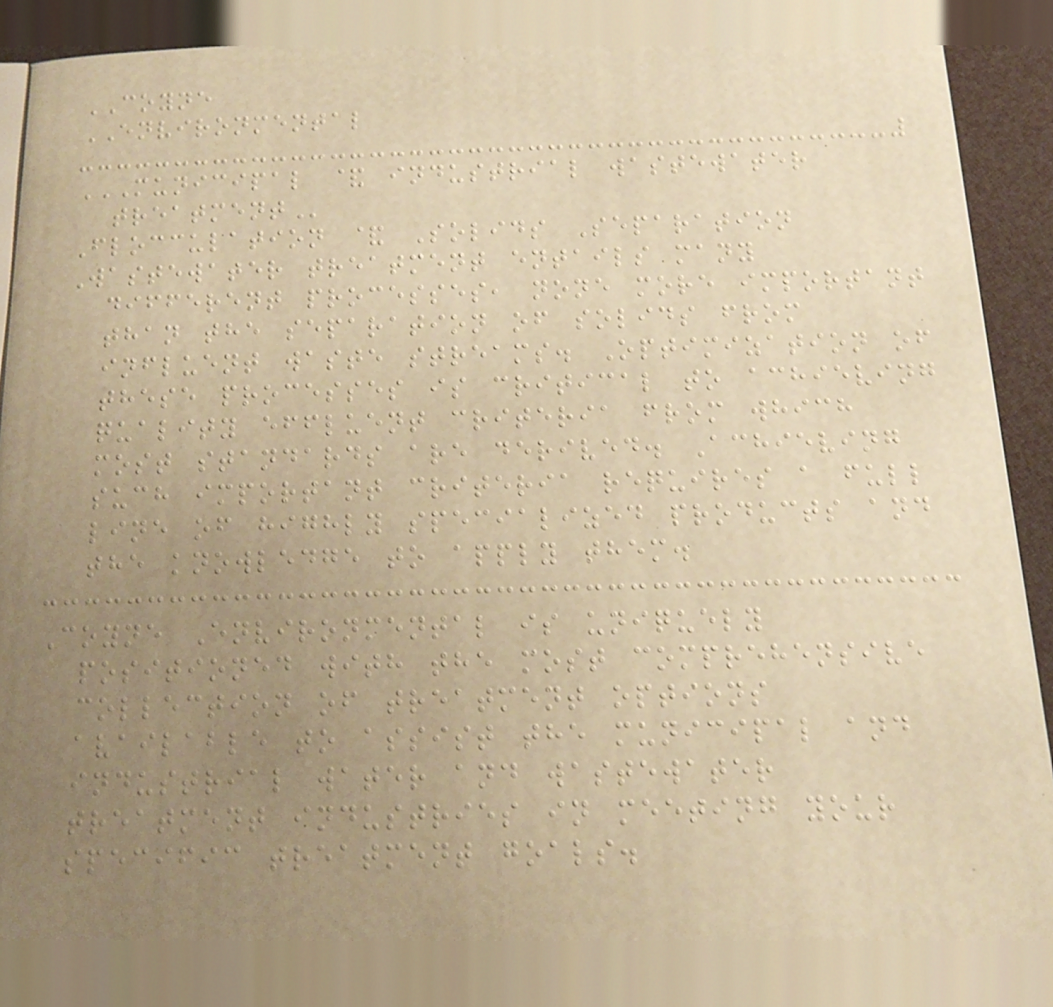COYNE
ENVIRONMENTAL
MUNICIPAL & INDUSTRIAL WASTEWATER
TREATMENT
Flocculation & Solids Separation
Wastewater treatment entails many
different processes, none more important
than the separation of solids from
influent waste streams. Optimization of
these processes is critical to achieving
quality effluent criteria from which
most standards are derived. Achieving
such important criteria requires a full
line of highly specialized products and
the knowledge to apply them.
Coyne Environmental is uniquely
positioned with the most comprehensive
collection of treatment options
available to assist the municipal and
industrial water and wastewater
treatment industries in meeting your
specific treatment goals.
